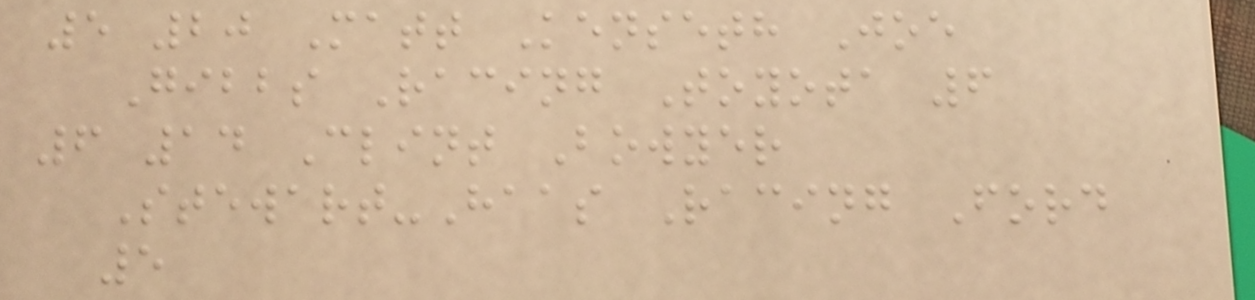5 20 Matt Kenseth Joe
Gibbs Racing Toyota 6
6 14 Clint Bowyer
Stewart-Haas Racing Ford
5
